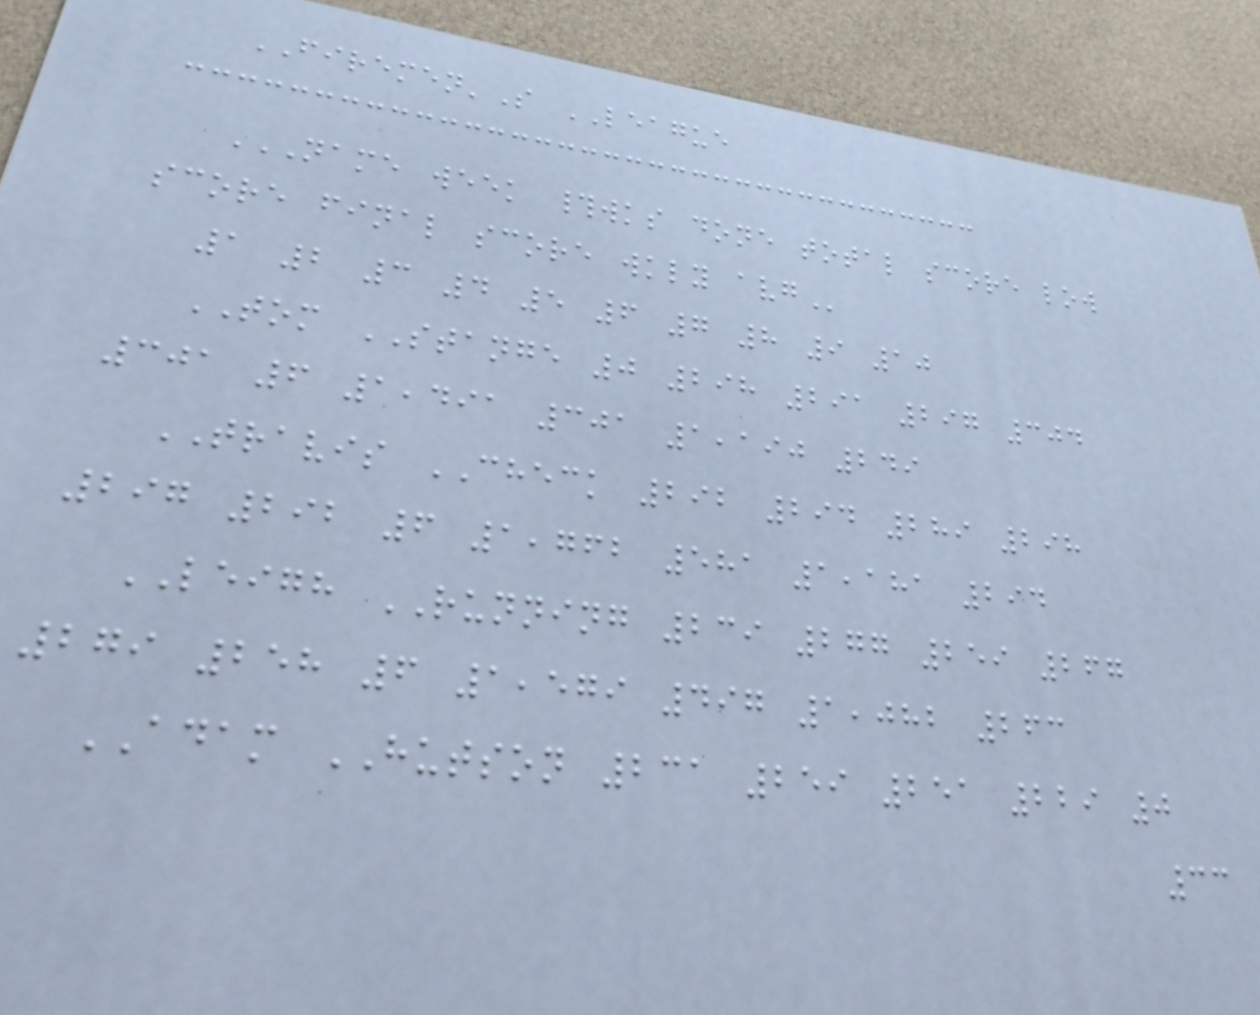FIREMEN'S LEAGUE
NAME WEEK #WKS DONE TOTAL SCORE LOW
SCORE FINAL SCORE WKLY AVG
1 2 3 4 5 6 7 8 9 10
TOM STANGE 0 298 291 297 304
301 6 1,491 301 1,190 249
TRAVIS CHECK 292 294 289 298
297 292 6 1,762 581 1,181 294
LEIGH RUNNING 239 277 259 267
279 258 6 1,579 497 1,082 263
ADAM HUTSON 231 259 251 229 0
33
